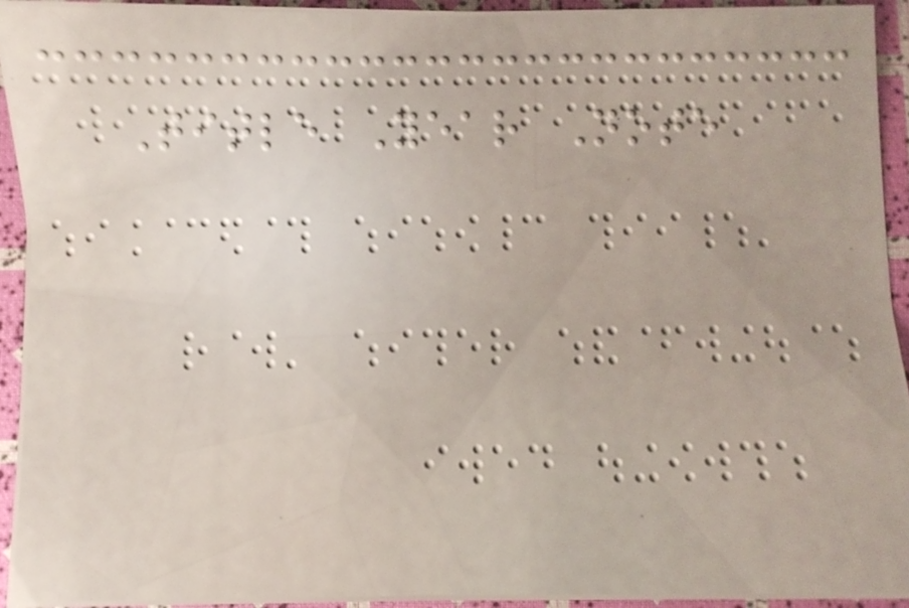Title Year Note
